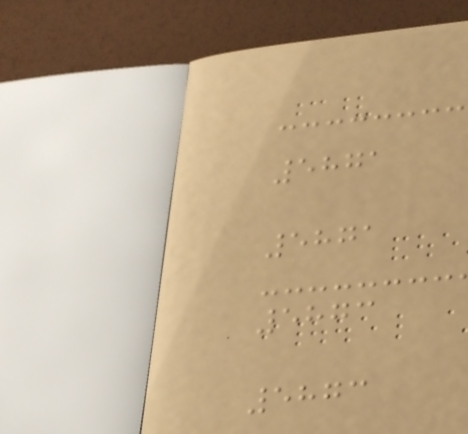5871
5871
5873
5873
